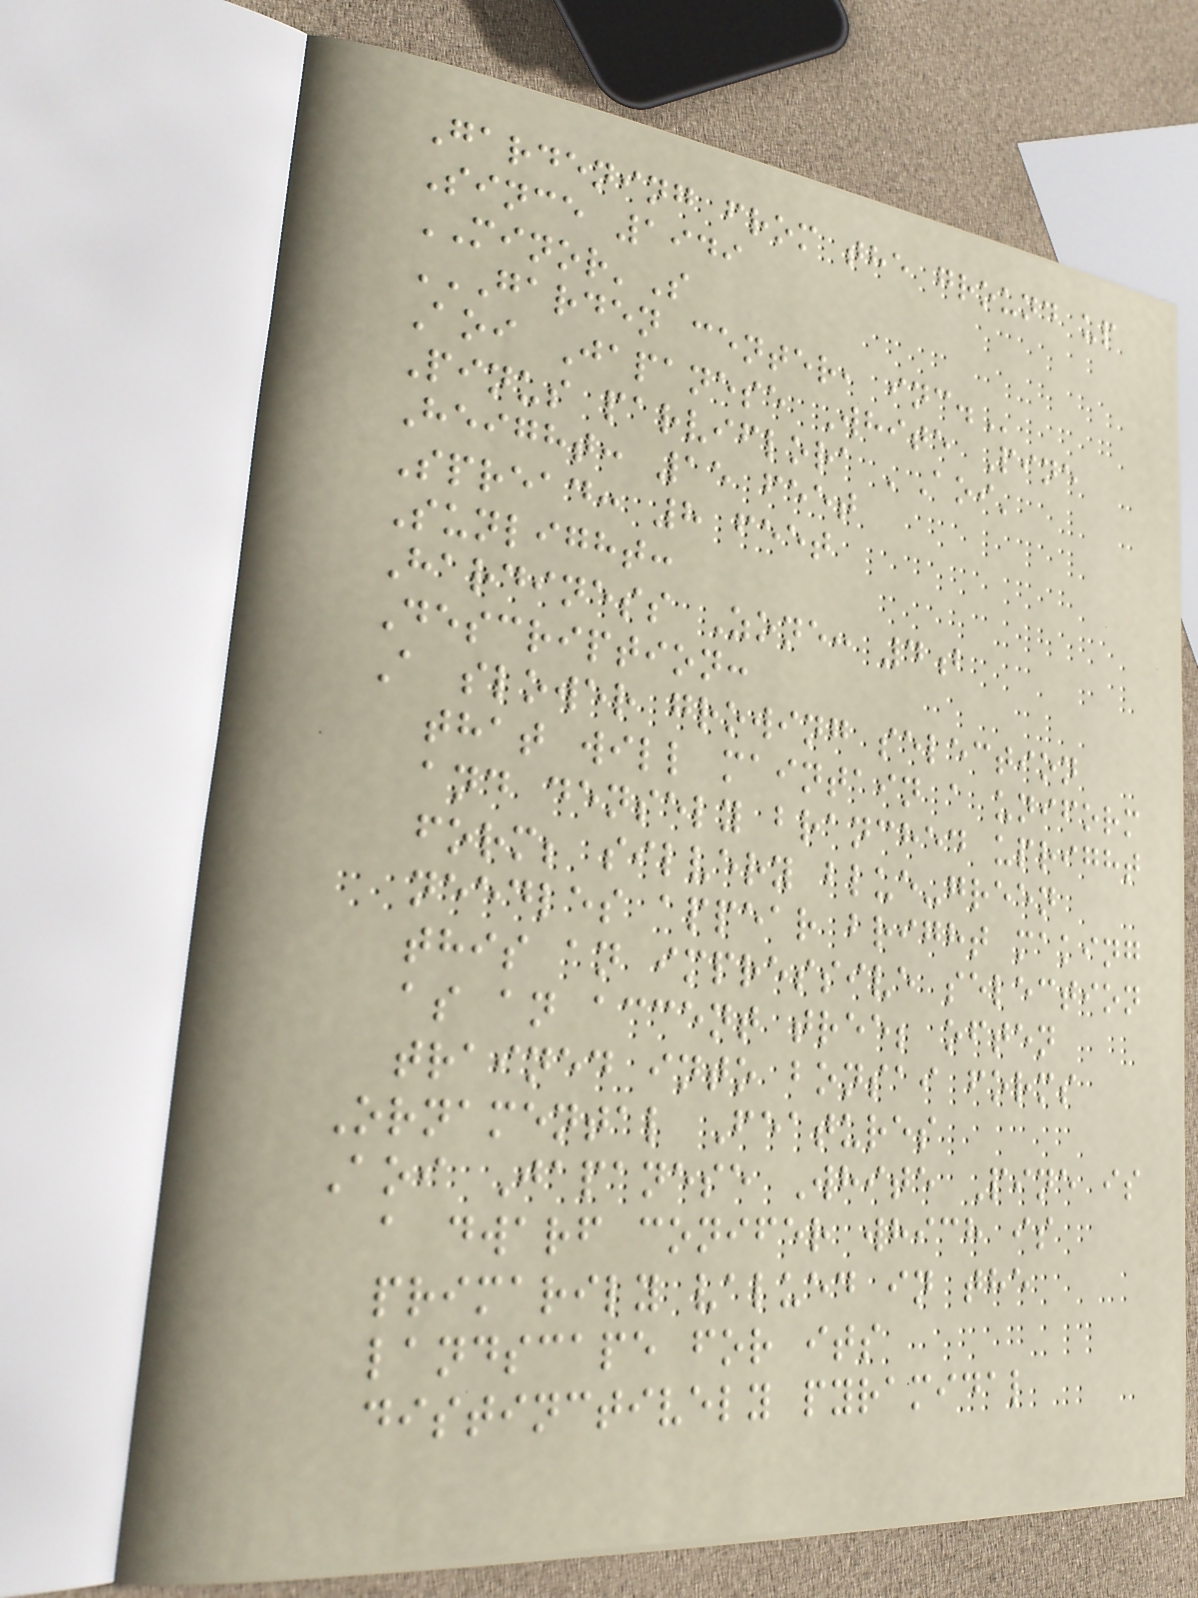Gardening from the ground up
Since 1949
MINOR'S
GARDEN CENTER, INC.
Aoi Japanese White Pine
Pinus parviflora 'Aoi'
Height: 15 feet
Spread: 8 feet
Sunlight:
Hardiness Zone: 4b
Description:
A slower growing selection
that will maintain a uniform
and densely branched upright
form; silvery blue-green
needles appear bright making
this an impressive selection
as an accent tree; often
trained into bonsai forms
Ornamental Features
Aoi Japanese White Pine is
a dwarf conifer which is
primarily valued in the
landscape for its
distinctively pyramidal
